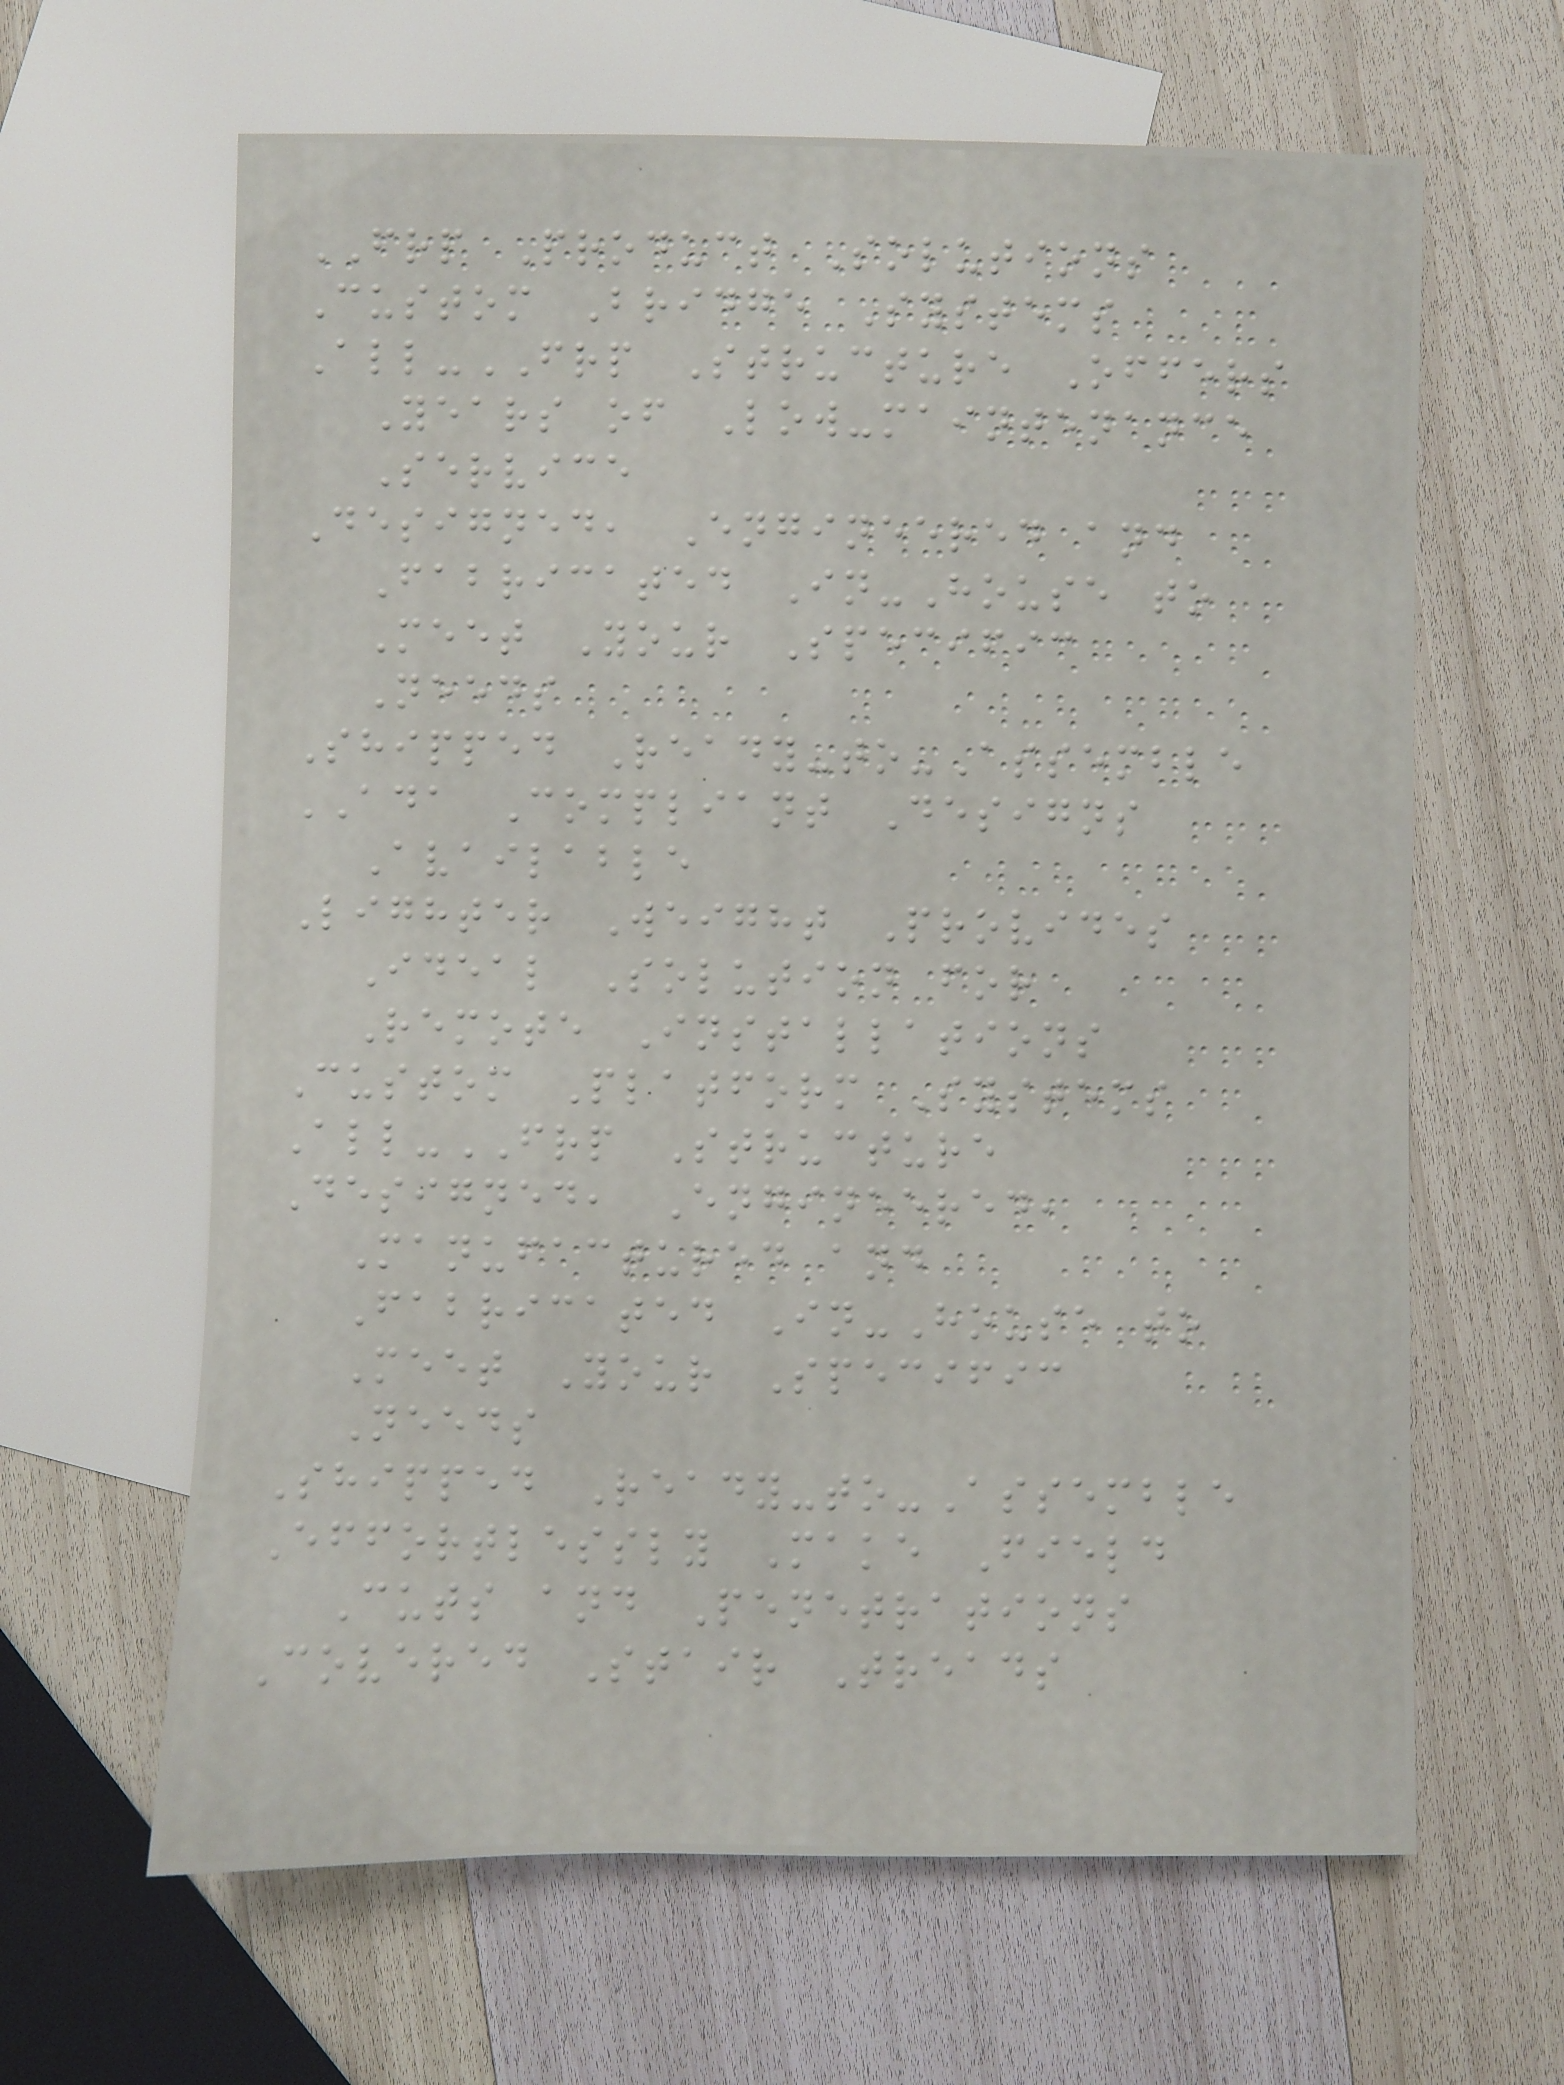FRP Product Solutions
Custom Bridge Systems
All-FRP Structure Offers
Years of Low-maintenance
Service
Designed, Engineered and
Fabricated In-House to
Meet Your Specific
Needs
Shipped Ready-to-Assemble
ADA Compliant Designs
Available
Lighter Weight Provides
Ideal Solution for
Remote Installations
Custom Platform Systems
All-FRP Structure
Designed, Engineered,
Manufactured and
Fabricated In-House to
Meet Your Specific
Needs
Shipped Ready-to-Assemble
Effortlessly Make Field
Cuts and Penetrations
Covered Stair Treads
